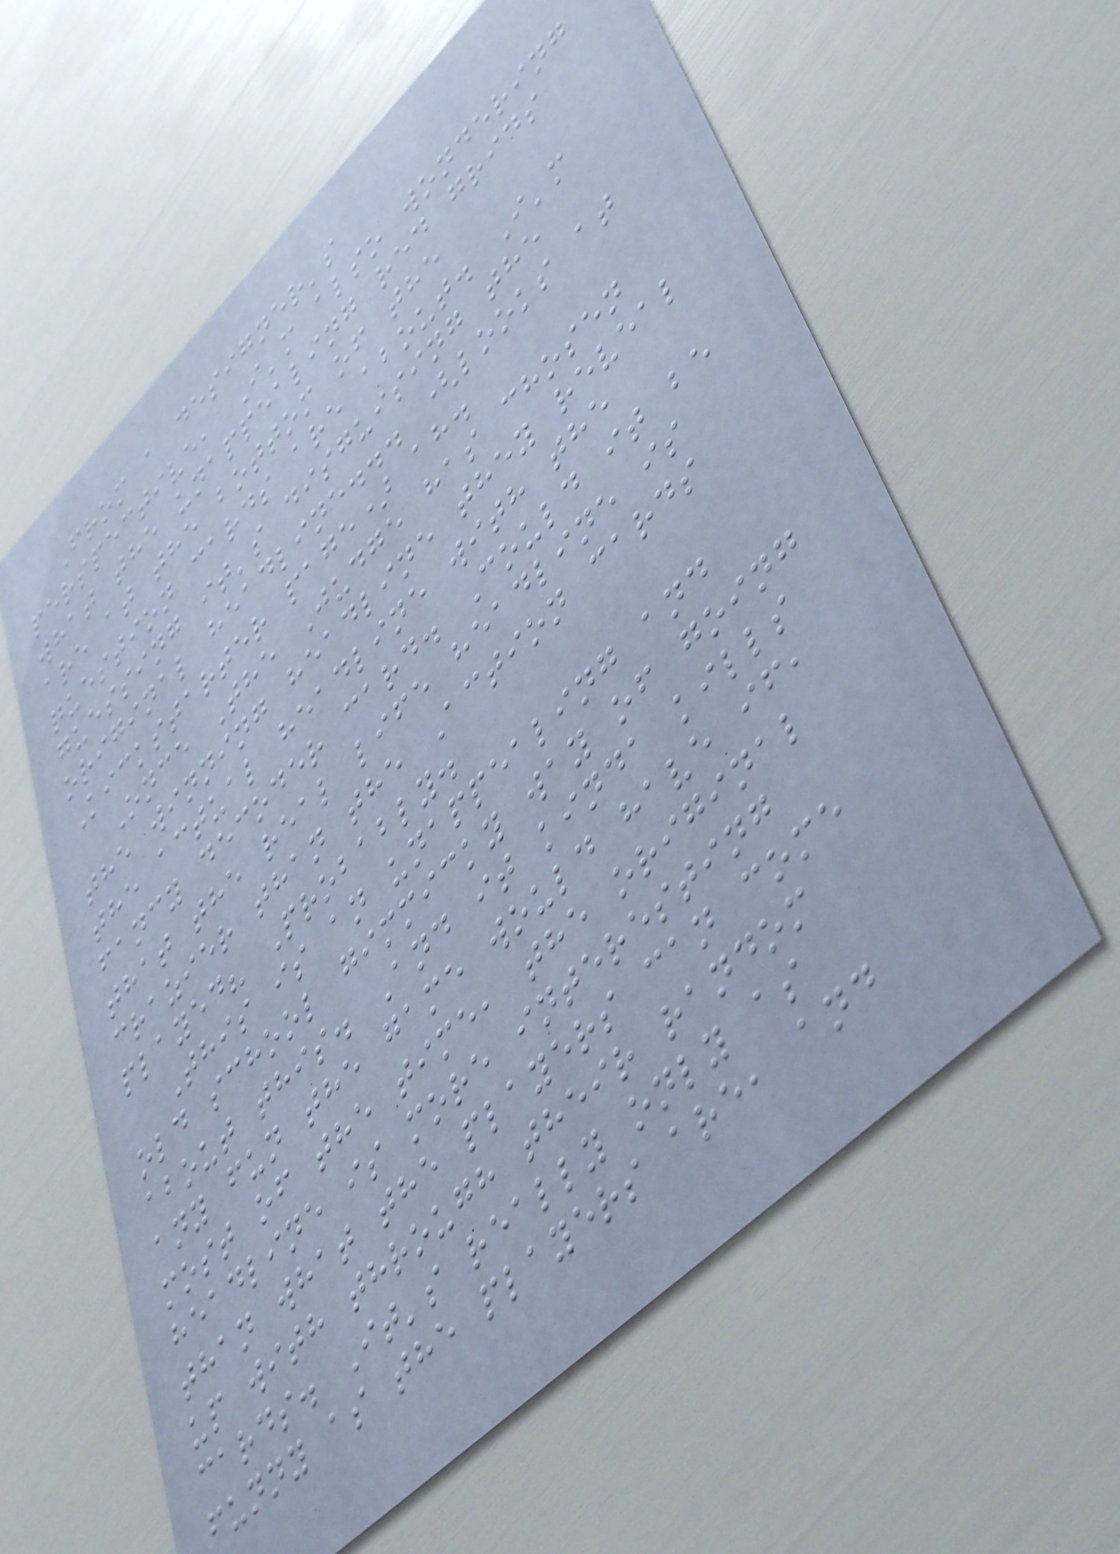From a designer's
perspective, I'm also wondering
what the unappealing red grids
are at the bottom of the
question cards are about. I'm
guessing it's disguising the
original headline... (looks at
Kickstarter page) ah.
Once The Judge has chosen
the winning headline they reveal
the actual headline with the
fancy decoder card. Could it be
that the real life headline is
crazier than the Action cards
played? Probably.
This is an unappealing and
old school gimmicky way of going
about this. And it kinda kills
any fun the game would have if,
most of the time, the original
headline is more interesting
than what the players can come
up with through their random
cards. It's really only as
funny as the players are, and
